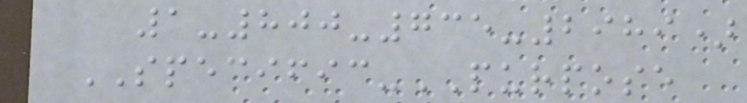1-800-735-2989)
SPECIFIC-PURPOSE
